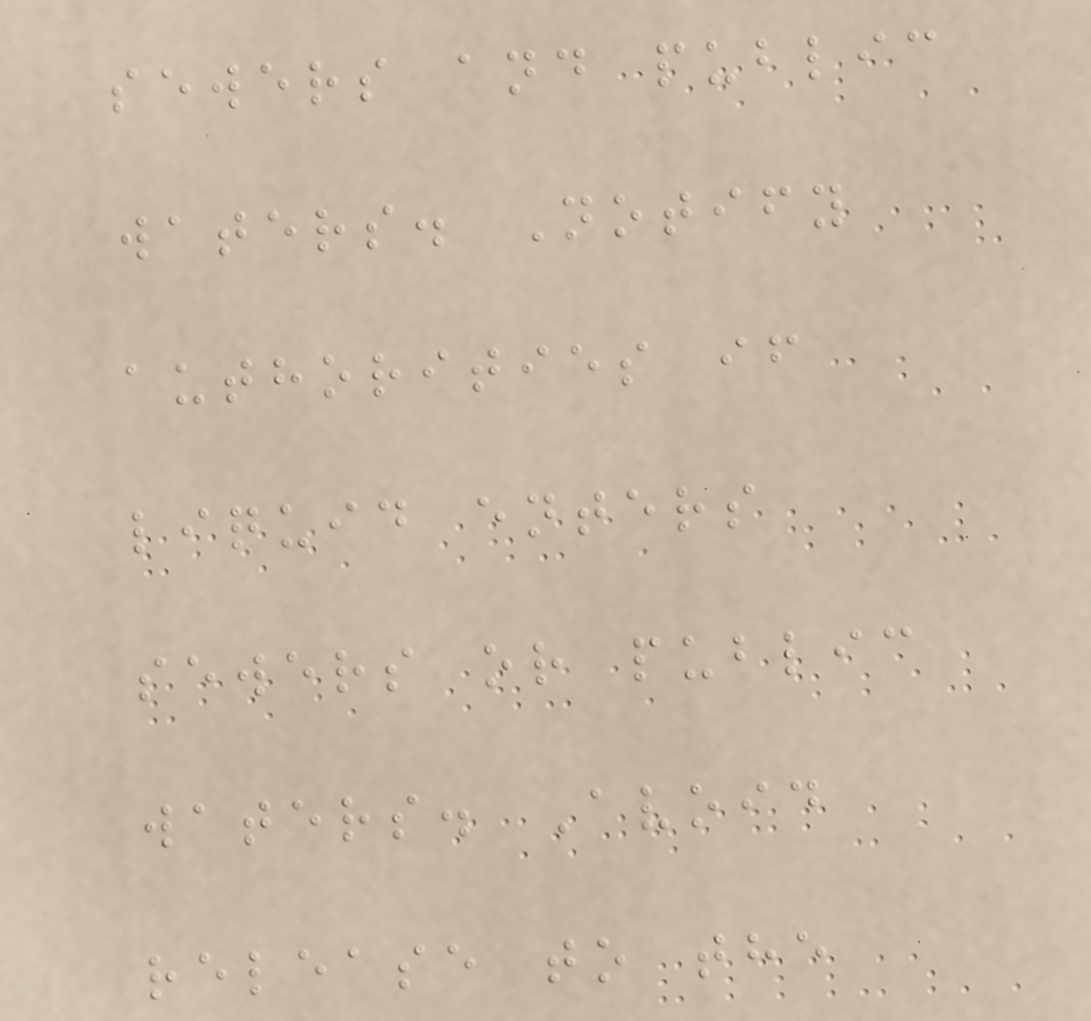sewers and public
waters. Notify
authorities if
liquid enters
sewers or public
waters. Avoid
release to the
